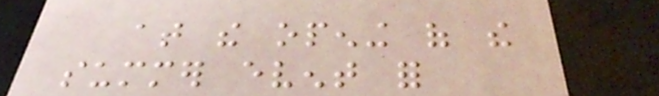at the opening of the
summer event for
